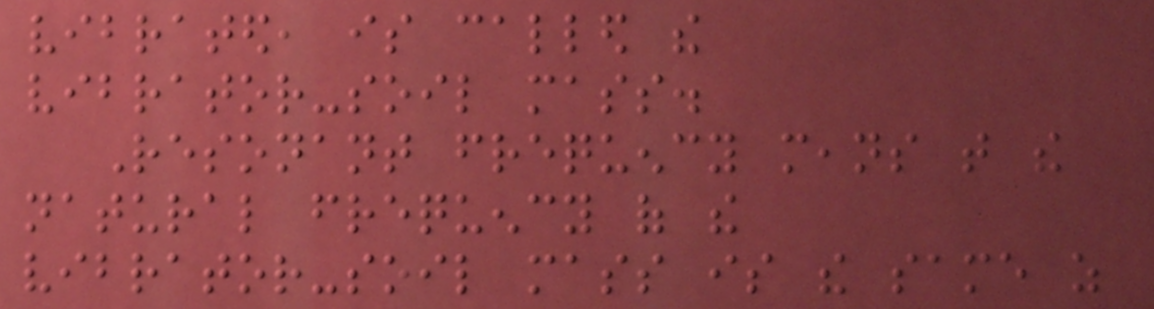vibrated, is called the
vibrator-soil mass.
Resonant frequency means that the
natural frequency of the
vibrator-soil mass is the same as
